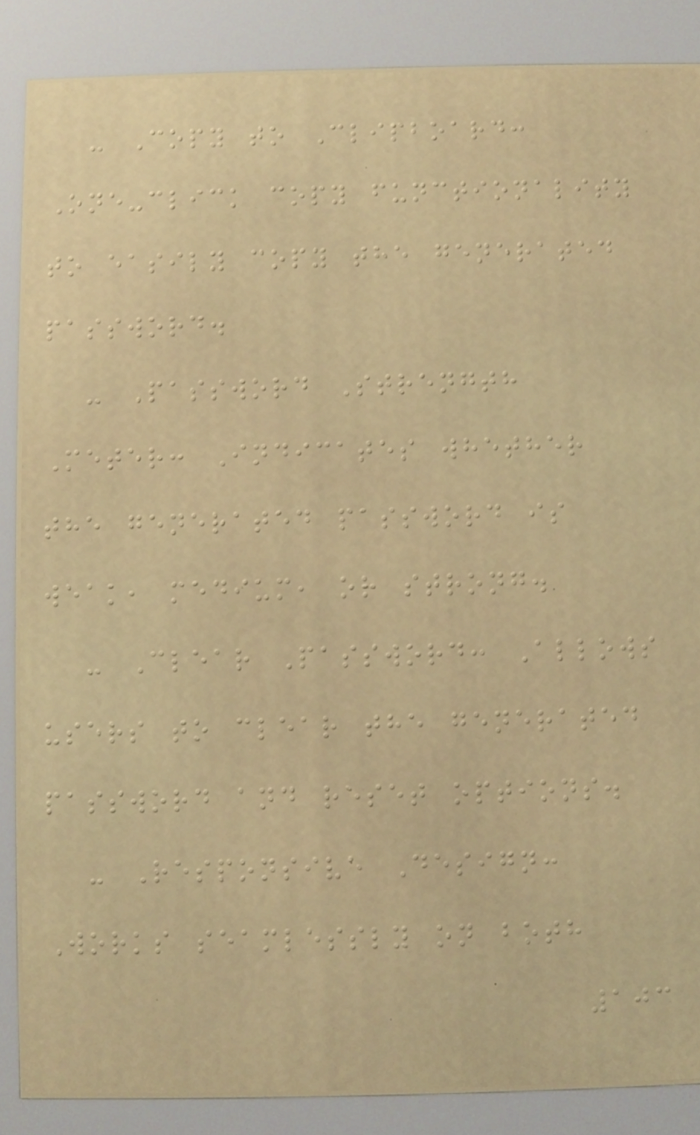- Copy to Clipboard:
One-click copy functionality
to easily copy the generated
password.
- Password Strength
Meter: Indicates whether
the generated password is
weak, medium, or strong.
- Clear Password: Allows
users to clear the generated
password and reset options.
- Responsive Design:
Works seamlessly on both
103
